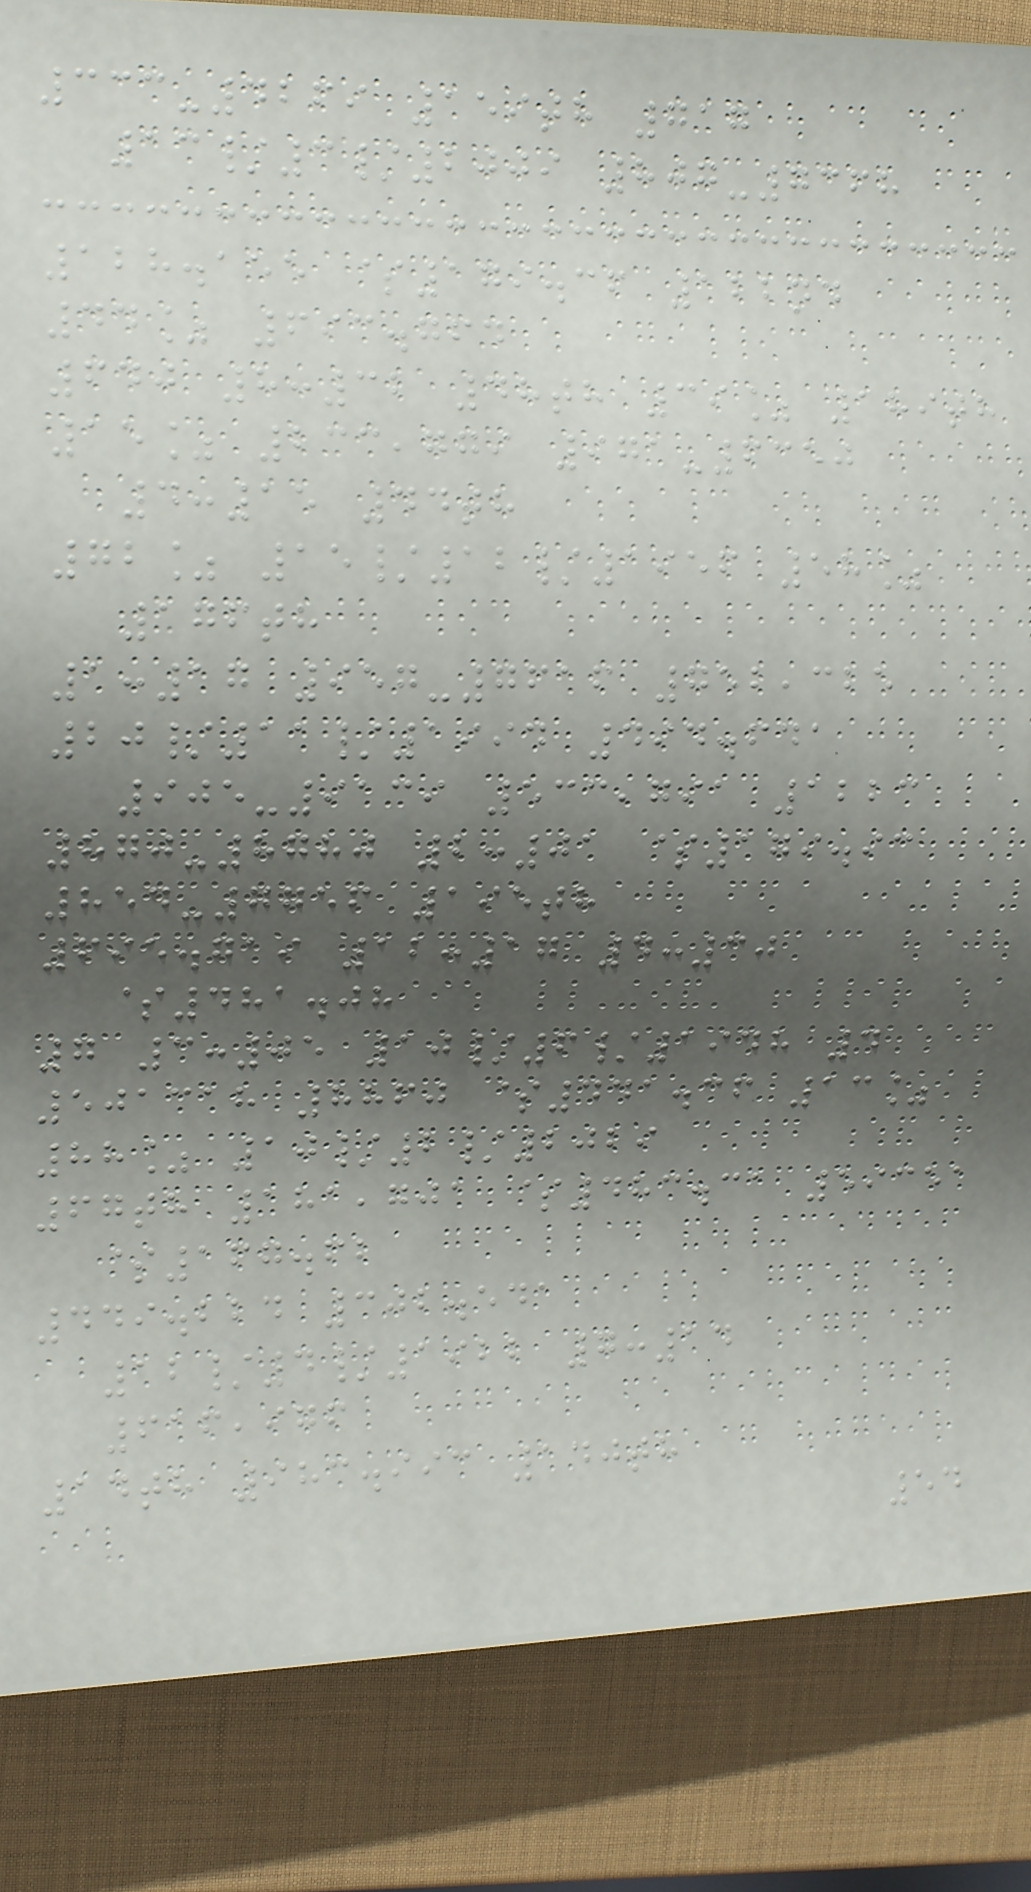333-4269 159th 717
13/3/2009 807-7368
128.155 $179.36 122nd
44% 693.764
640 8:32 48th 39% 189th
15% 233,779 971-6350
4:15 44th
72% 15/12/1956 58%
176th
1:17 957-7616 752,325
20/11/1994 494.641
905-9139 533,791 1223
870-8780 2:01 $179.93
854-7756 195th
695.719 12:17 4:30
$481.08
7 3:05 10/6/1948 4
501318 8860 $441.36 13%
88% 10/2/2029
67th 181,701 $483.31 59351
$167.62
449.224 302.541
12/4/1922 7:14
616,976
14th 983.993 140th
54
